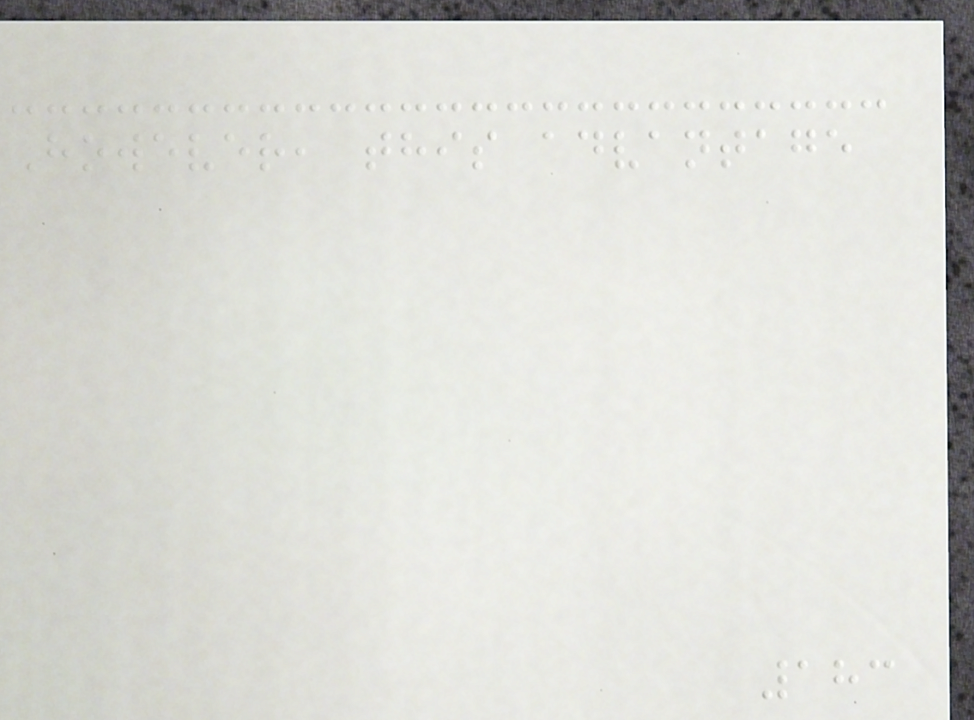However, this advantage
183
